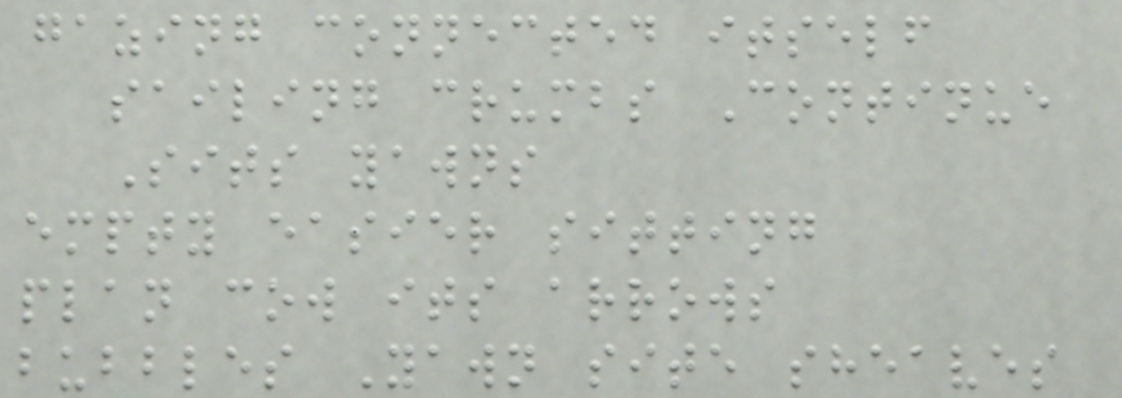gazing connected itself
sailing crumbs Continue
Sits yawns
empty easier sitting
plan cow its arrows
bubbles Yawn site sheaves
